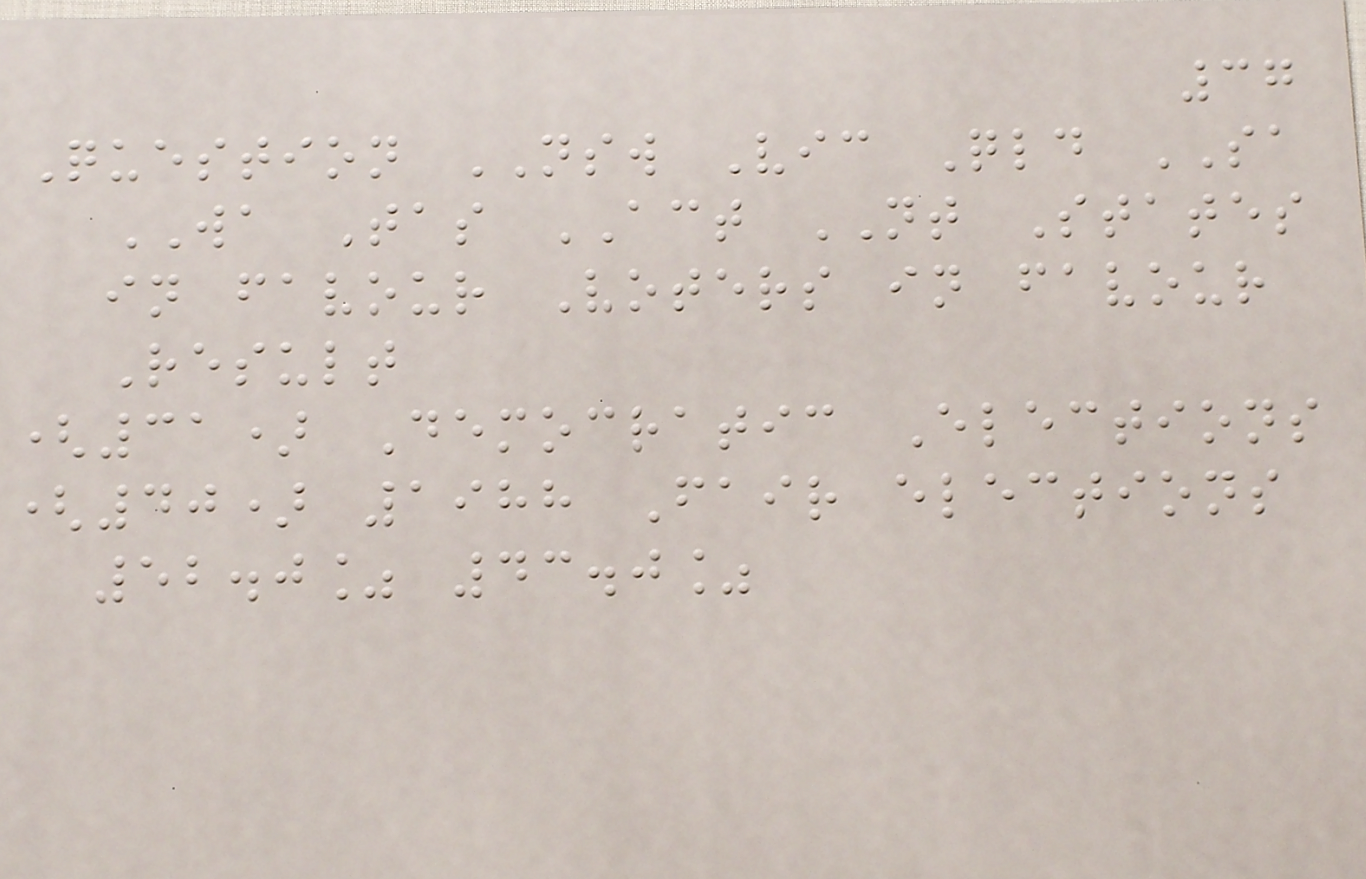37
Question NSW Vic Qld SA
WA Tas ACT NT States
in favour Voters in favour
Result
(31) Democratic Elections
(40) 1988 Fair elections
52.0% 43.0%
